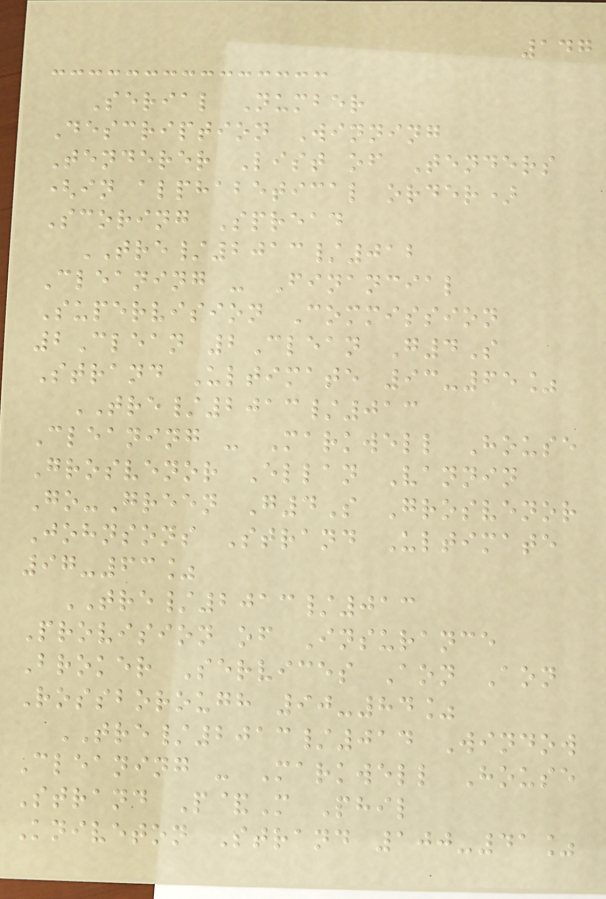147
Serial Number
Description Winning
Tenderer List of Tenders
(in alphabetical order)
Scoring Spread
TRE/2013/012
Cleaning - Financial
Supervision Commission
2Clean 2Clean G4S
Strand Ultimate 93-65%
TRE/2013/013
Cleaning - Markwell House
Grosvenor Ellan Vannin
Go-Green G4S Grosvenor
Johnsons Strand Ultimate
97-63%
TRE/2013/013
Provision of Insurance
Broker Services Aon Aon
Rossborough 90-84%
TRE/2013/014 Window
Cleaning - Markwell House
Strand P&M Phil
Kniveton Strand 100-41%
